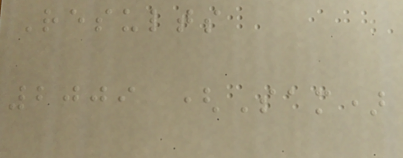Results
2009 (Sam)
